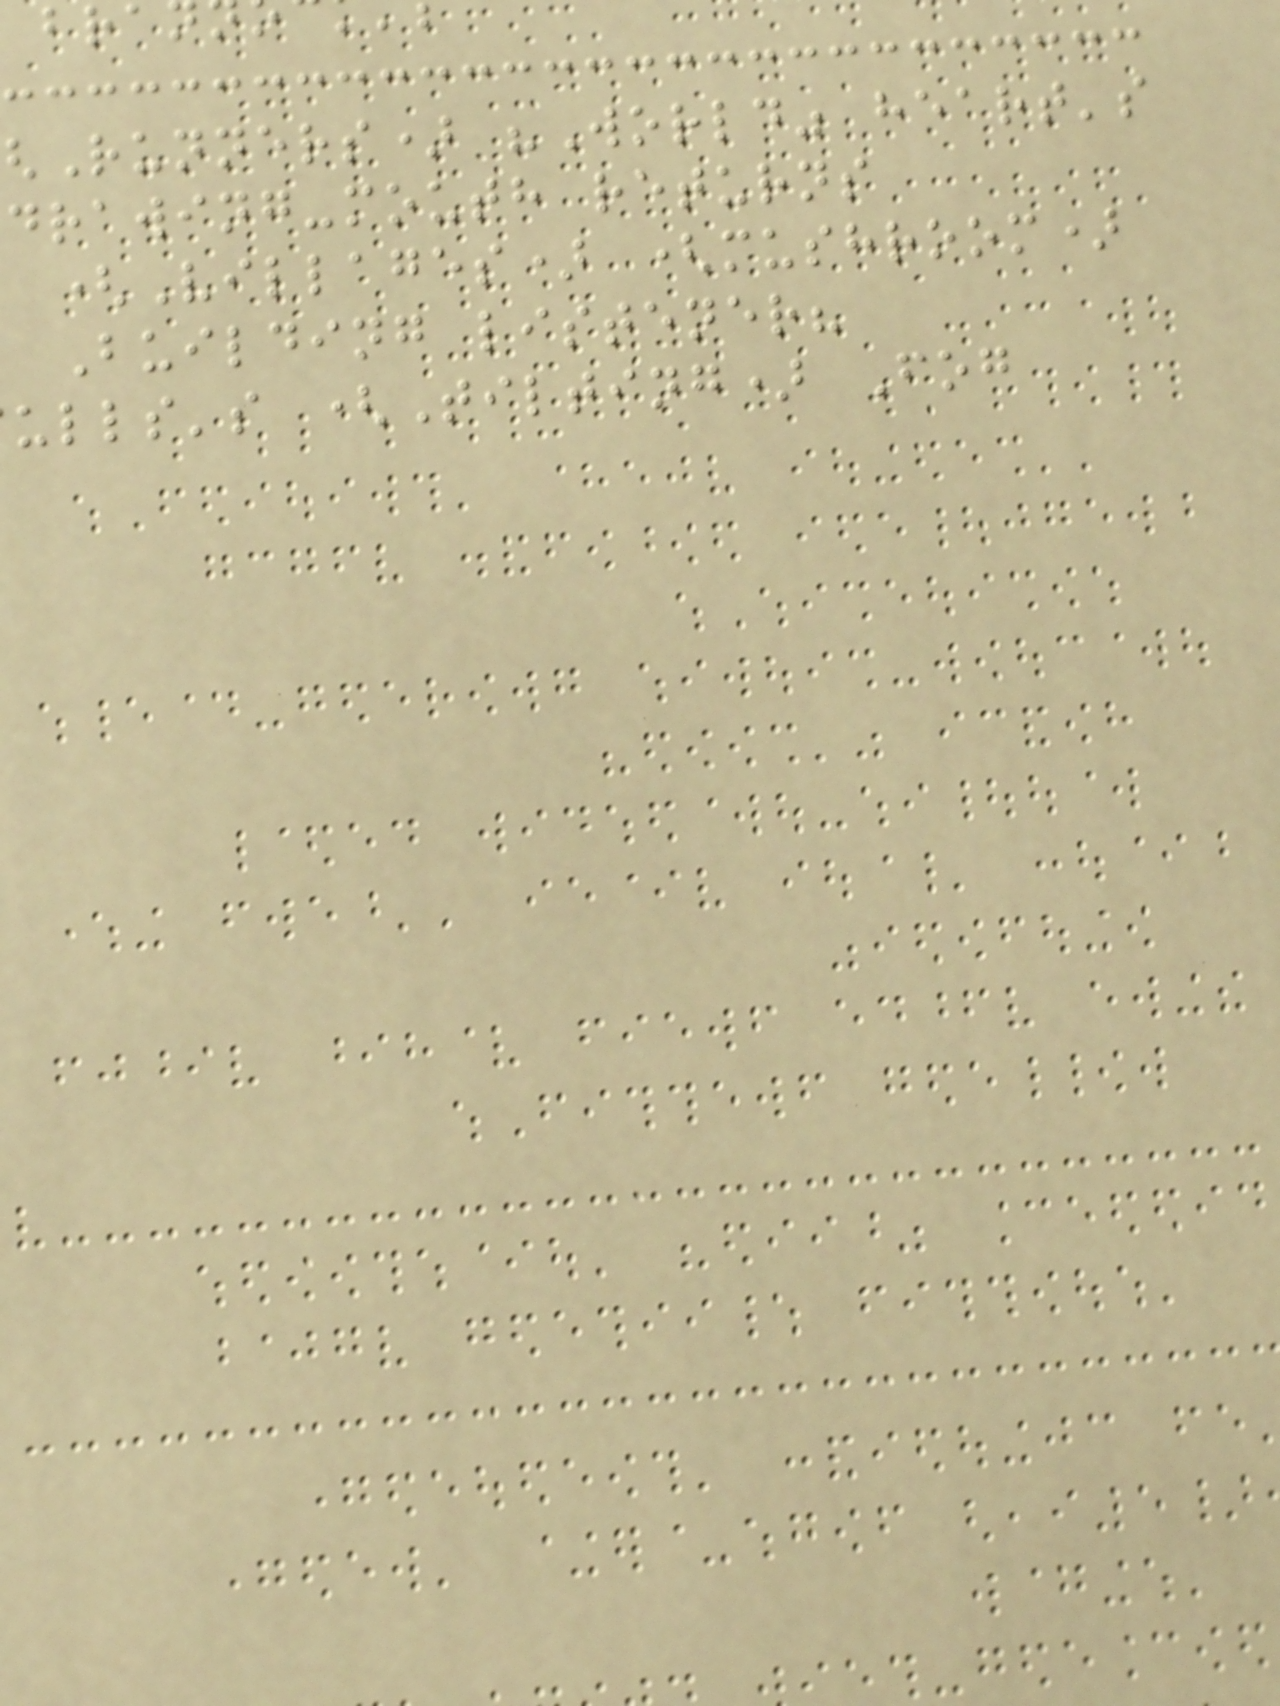Runners) "World" heart's
drawing-mouth returns
(Villages) (mushroom)
Building listener?
ulls's (Tilting) Fog
